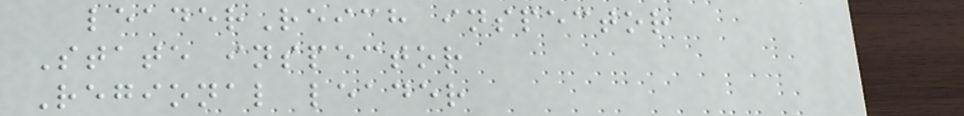leaderReich inspector
State inspector
Regional leader
